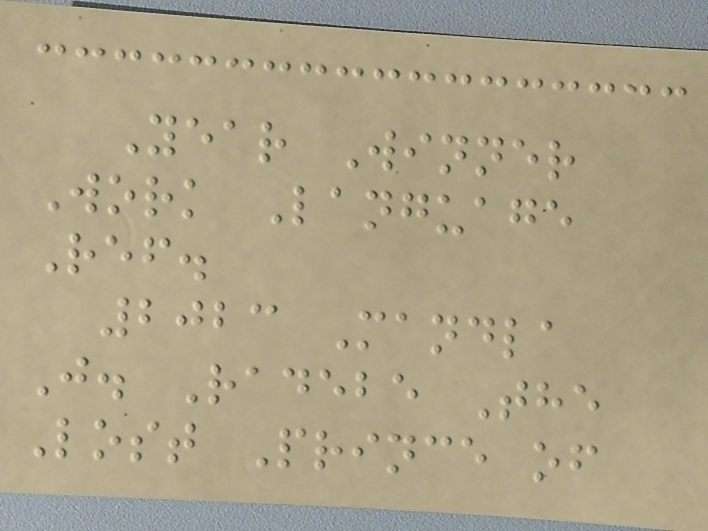Year Winner
Work Language
Ref.
2023 Mandla
J. Radebe The
Lost Prince of
